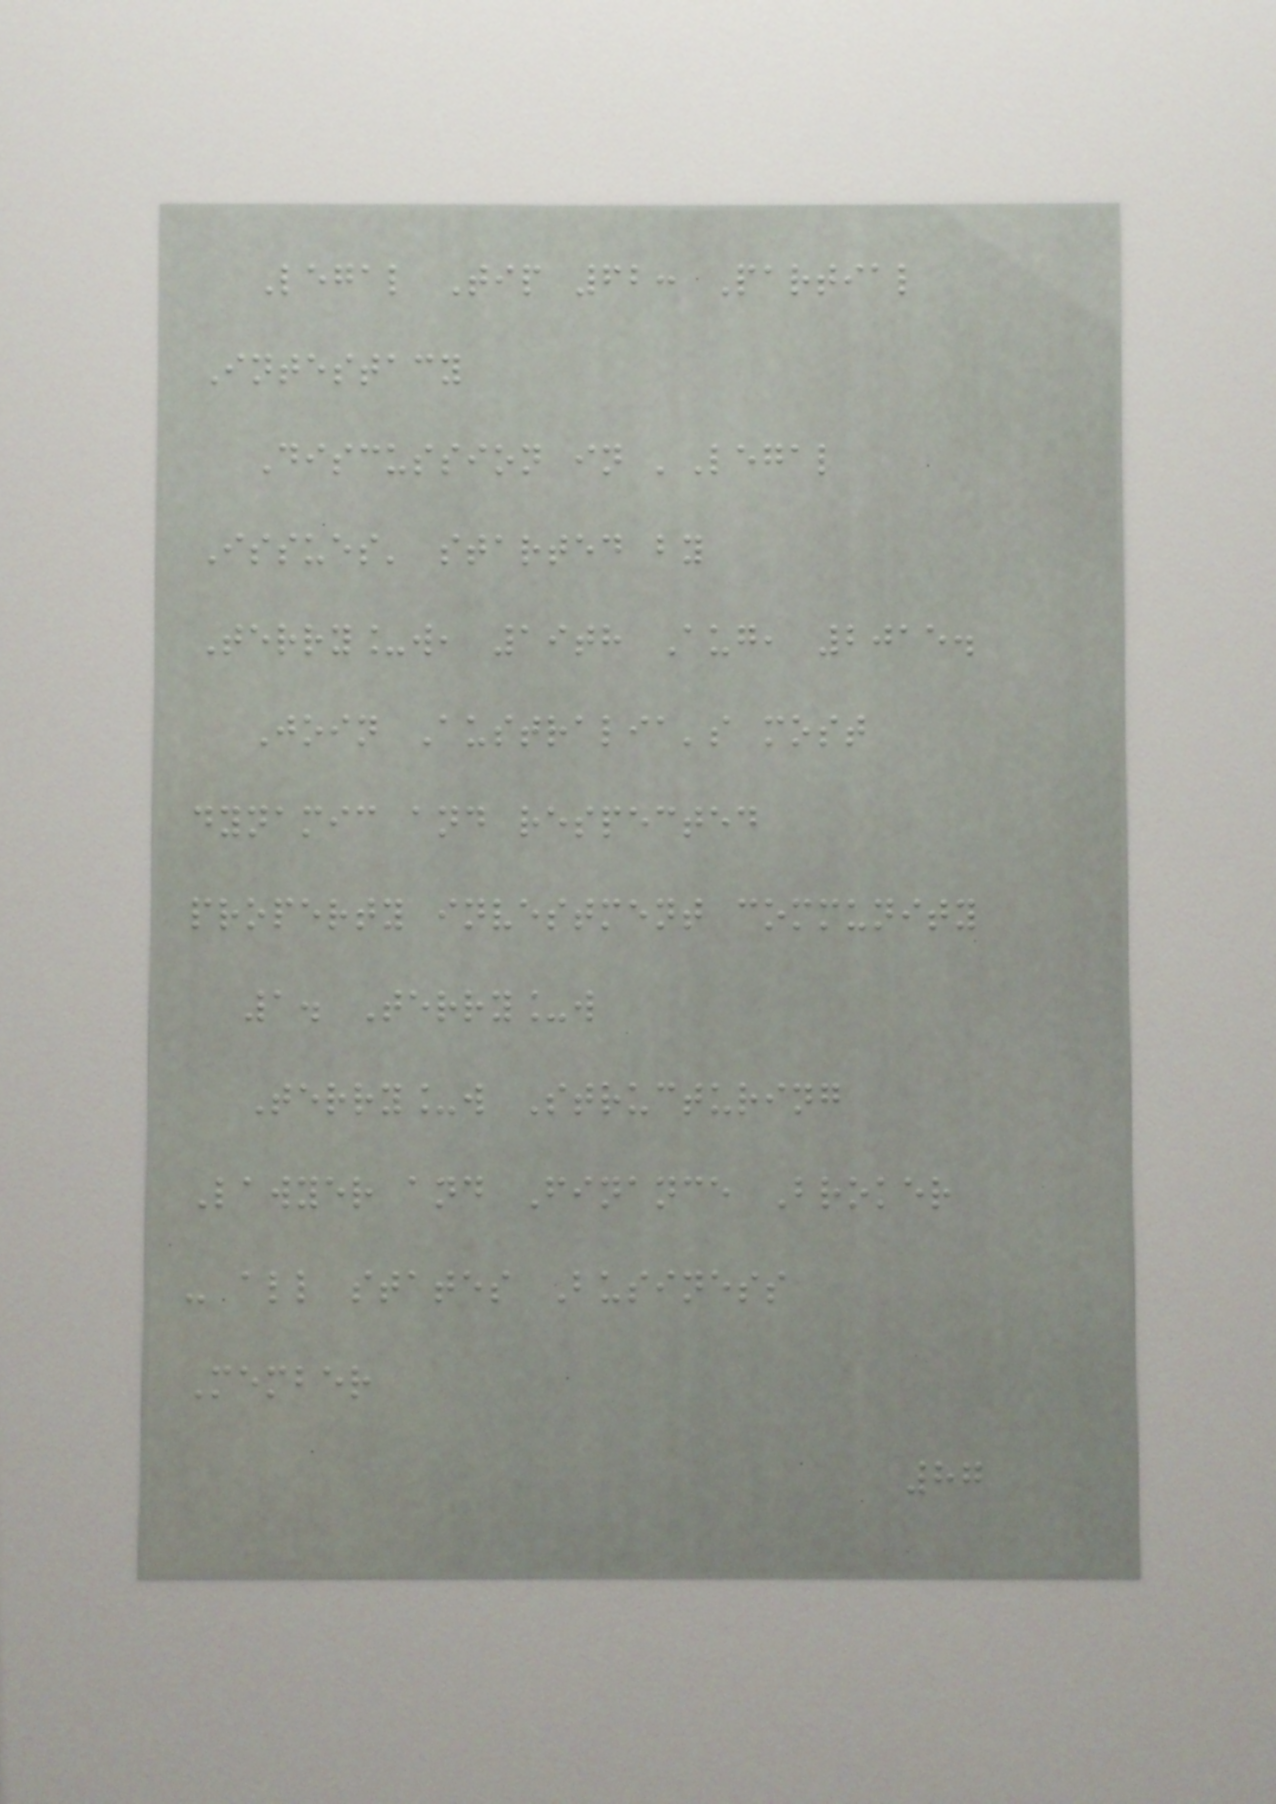Legal Tip 62: Partial
Intestacy
Discussion in 'Legal
Issues' started by
Terry_w, 19th Aug, 2015.
Join Australia's most
dynamic and respected
property investment community
1. Terry_w
Terry_w Structuring
Lawyer and Finance Broker
- all states Business
Member
87
